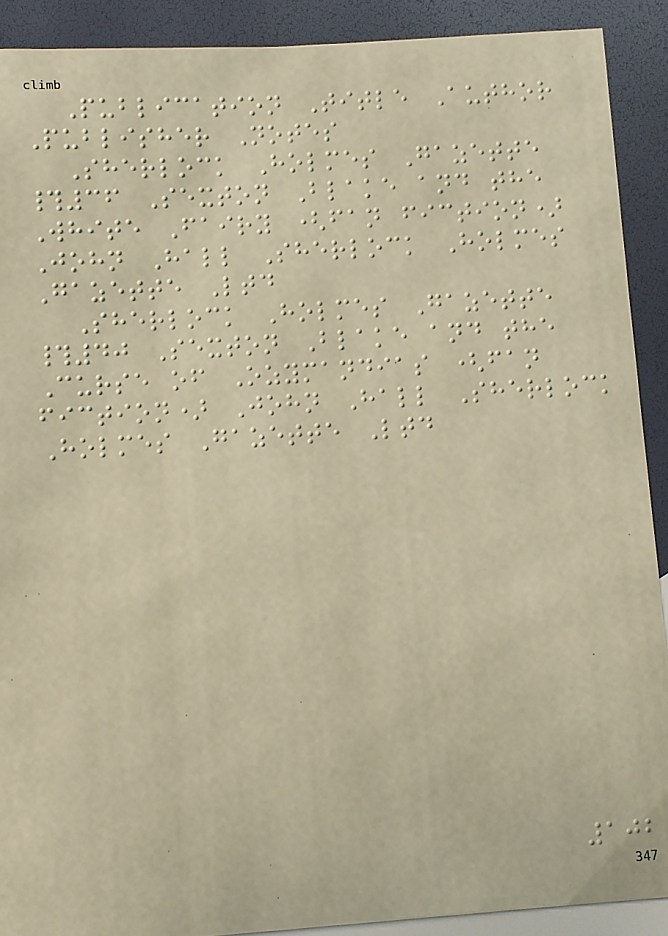Publication Title Author
Publisher Notes
Sherlock Holmes Gazette
#36 Sexton Blake and the
White Fairy (fan fiction)
John Hall Sherlock Holmes
Gazette Ltd
Sherlock Holmes Gazette
#40 Sexton Blake and the
Curse of Ozymandias (fan
fiction) John Hall Sherlock
Holmes Gazette Ltd
102
